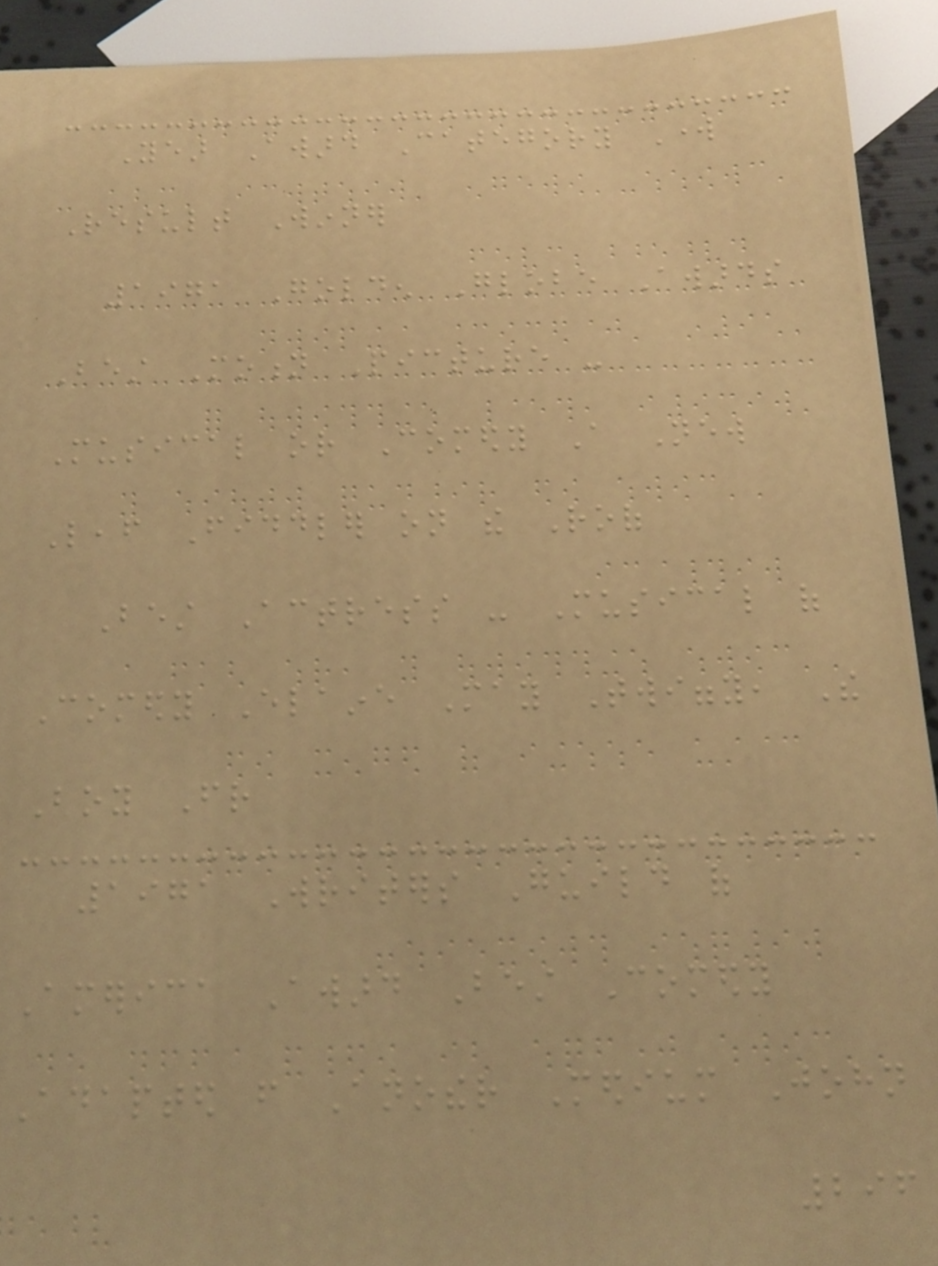Year Award Category Work
Result Winner
1971 Golden Globe Awards
Best Motion Picture -
Musical or Comedy A New
Leaf Fiddler on the Roof
Best Actress - Musical of
Comedy Elaine May Twiggy, The
Boy Friend
1971 Writers Guild of
America Award Best Comedy
Adapted from Another Medium John
296
